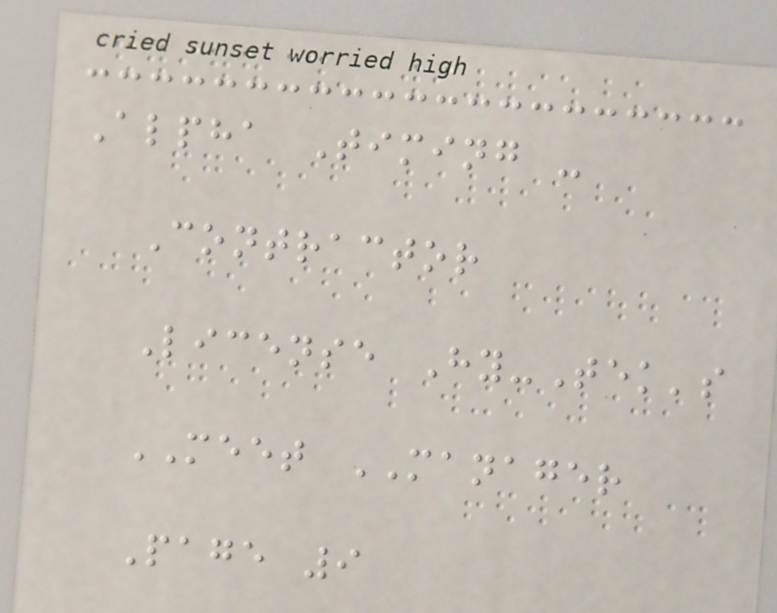Alpha Timing -
Contractor
License Hy-Tek's
MEET MANAGER
Page 9
